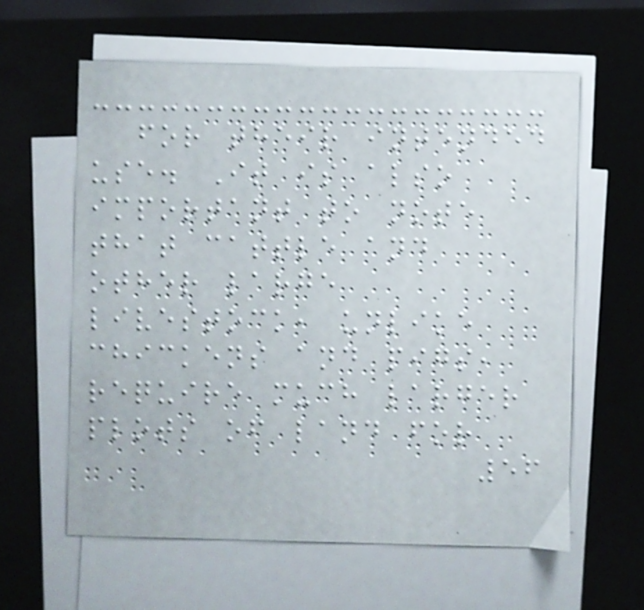for their intended
use. It is also
important to note
that cattle and
other large
livestock, unlike
chickens and pigs,
require much larger
plots of land for
56
